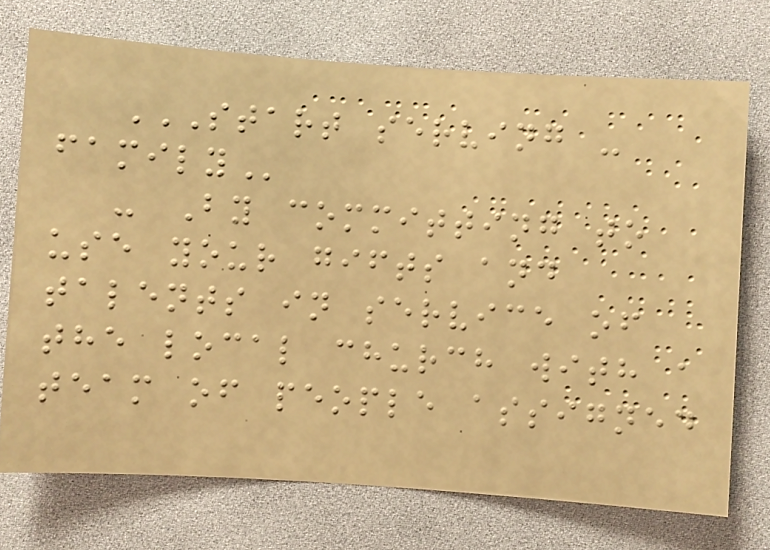START SERVING -
FAMILY
- By committing to
use your gifts and
talents in service of
the local church with a
team of people assigned
